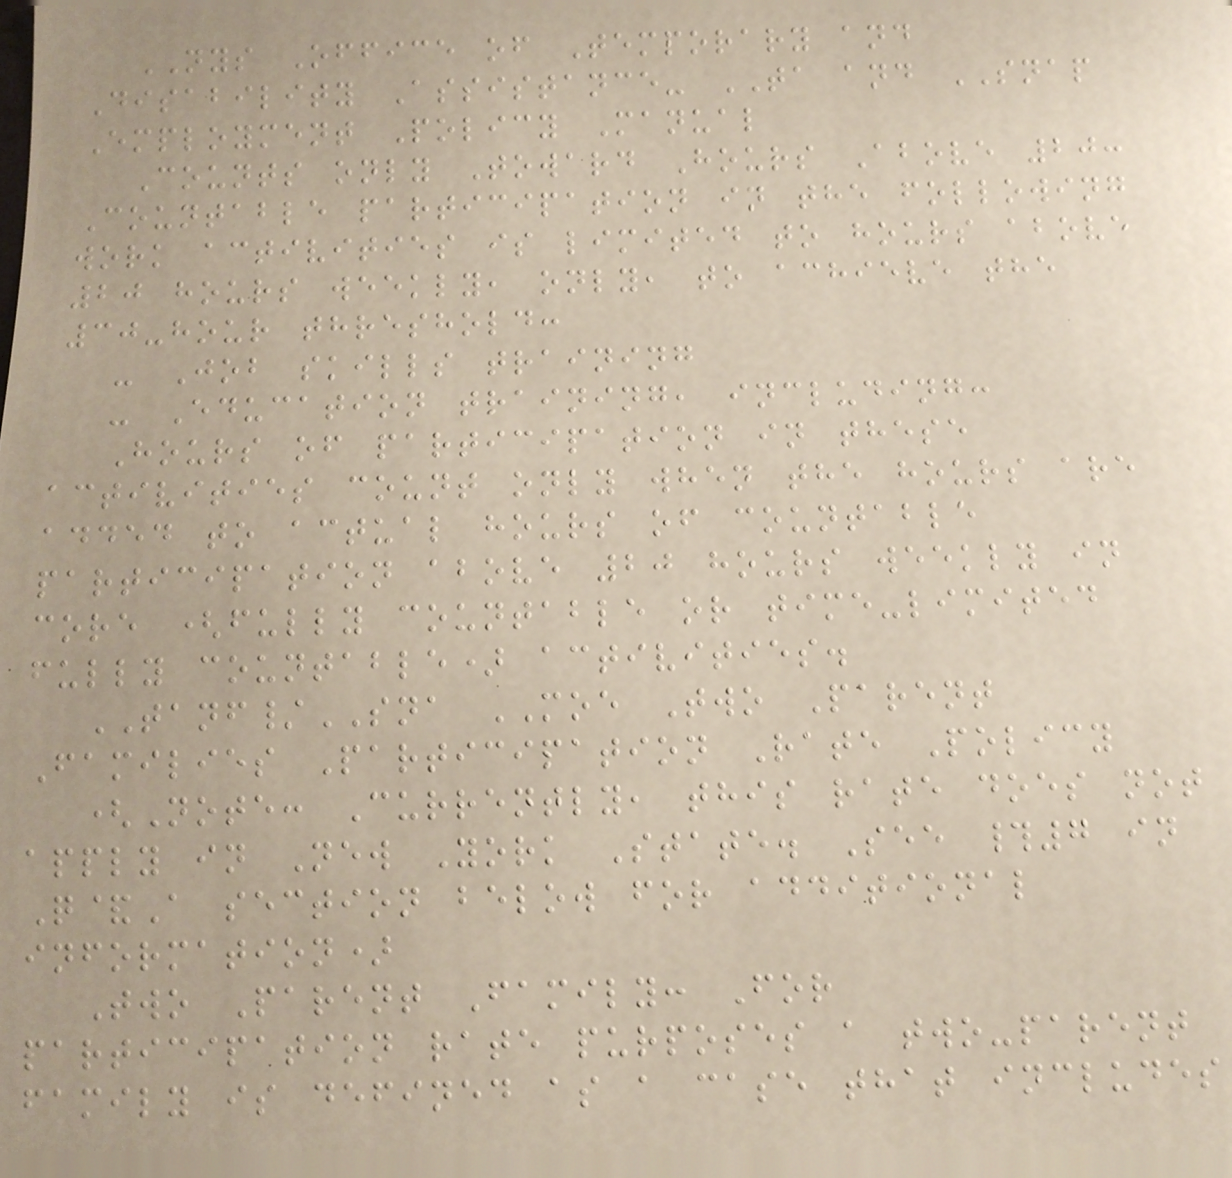NYS Office of Temporary and
Disability Assistance- TA and SNAP
Employment Policy Manual
Counts only Toward Hours Above 20:
Countable participation in the following
work activities is limited to hours above
20 hours weekly, only, to achieve the
30-hour threshold:
- Job skills training
- Education training, including:
Hours of participation in these
activities count only when the hours are
added to actual hours of countable
participation above 20 hours weekly in
core (fully countable or time-limited
fully countable) activities.
TANF/SNA MOE Two Parent
Families Participation Rate Policy
(Note: Currently, this rate does not
apply in New York State. See #7 in
Q&A section below for additional
information)
Two Parent Family: For
participation rate purposes a two-parent
family is defined as a case that includes
